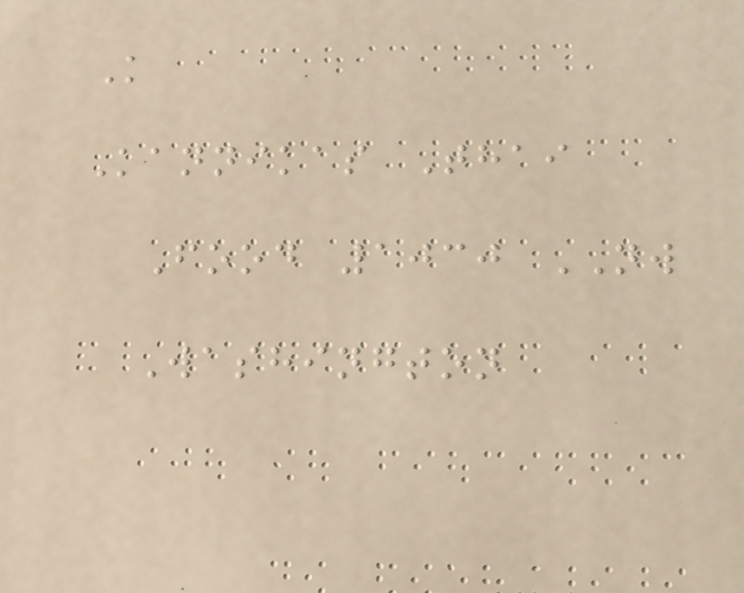K
Kannikas Thai
Food 1030 NW
Washington
